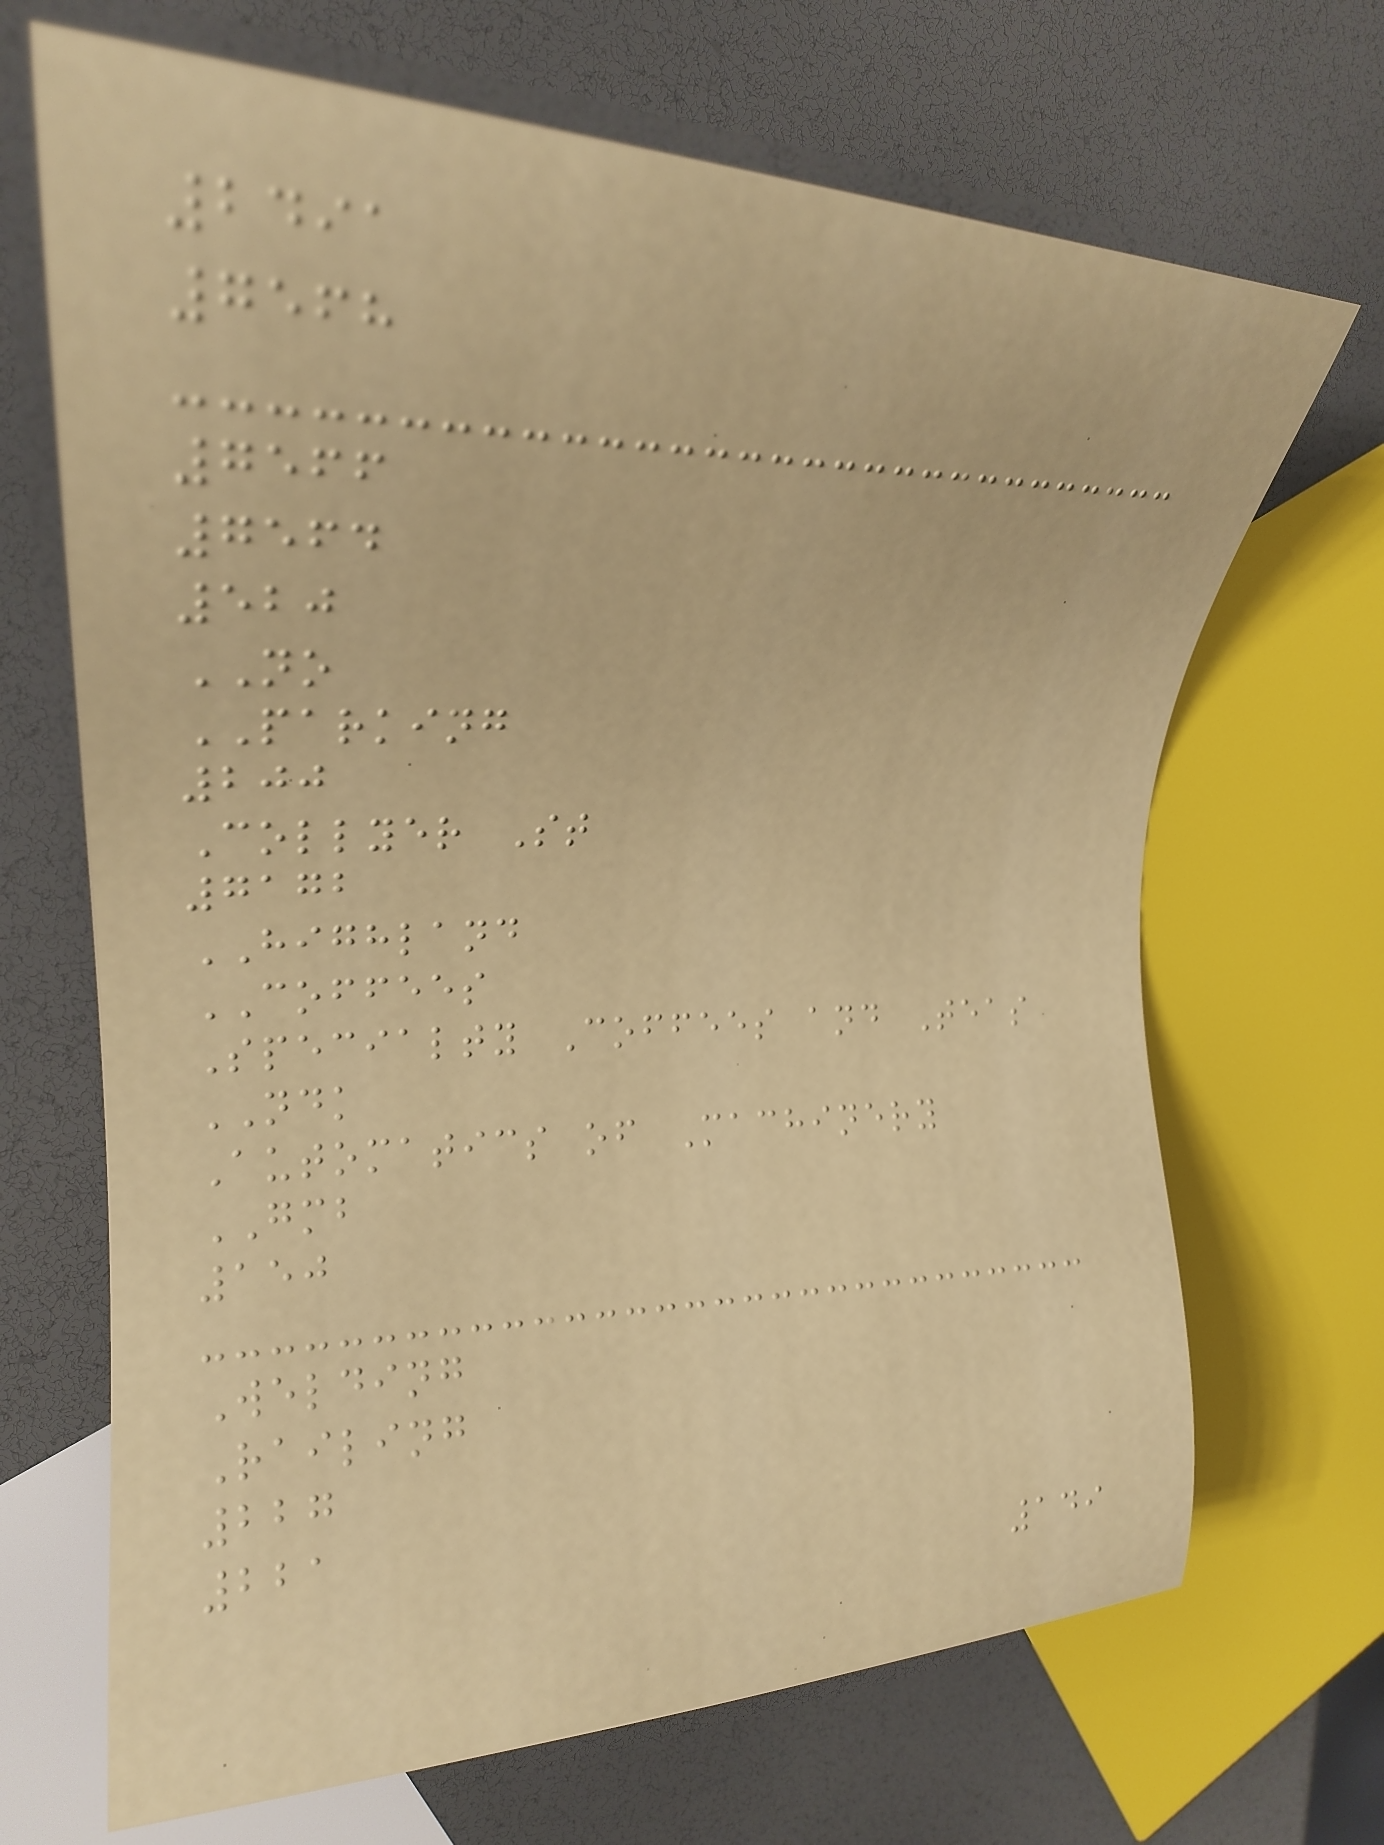2491
7568
7566
7564
520
NO
PARKING
200
Collyer St
7172
HIGHLAND
COFFEES
Specialty Coffees and Teas
NDK
Automatics of Machinery
GMB
150
Welding
Railing
227
221
149
